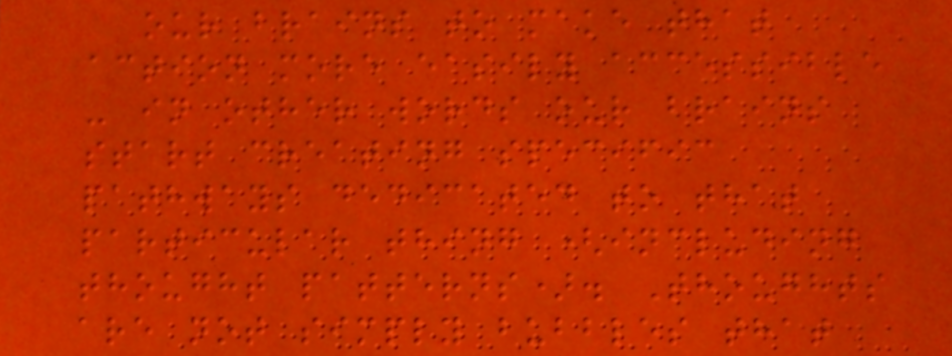our brains to make that
action more easily accessible
- in other words our brains
start creating specific
pathways dedicated to that
particular thing (including
thought patterns). Thoughts
are not simply bubbles that
